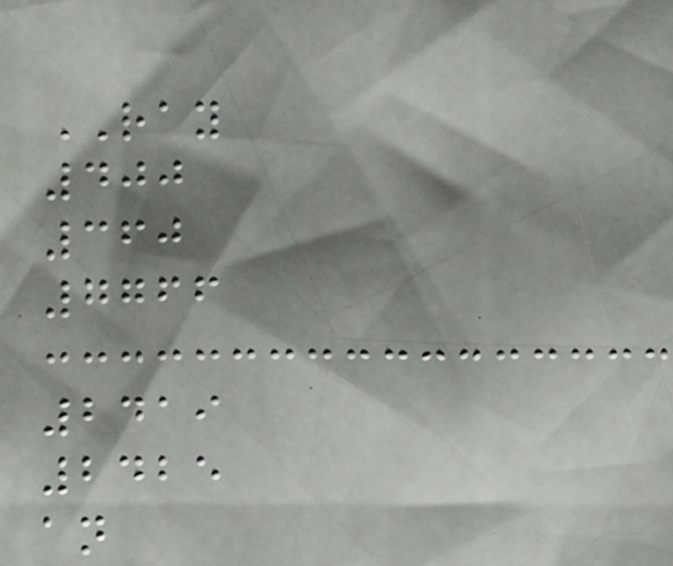RAY
400
360
7766
2419
2425
an
